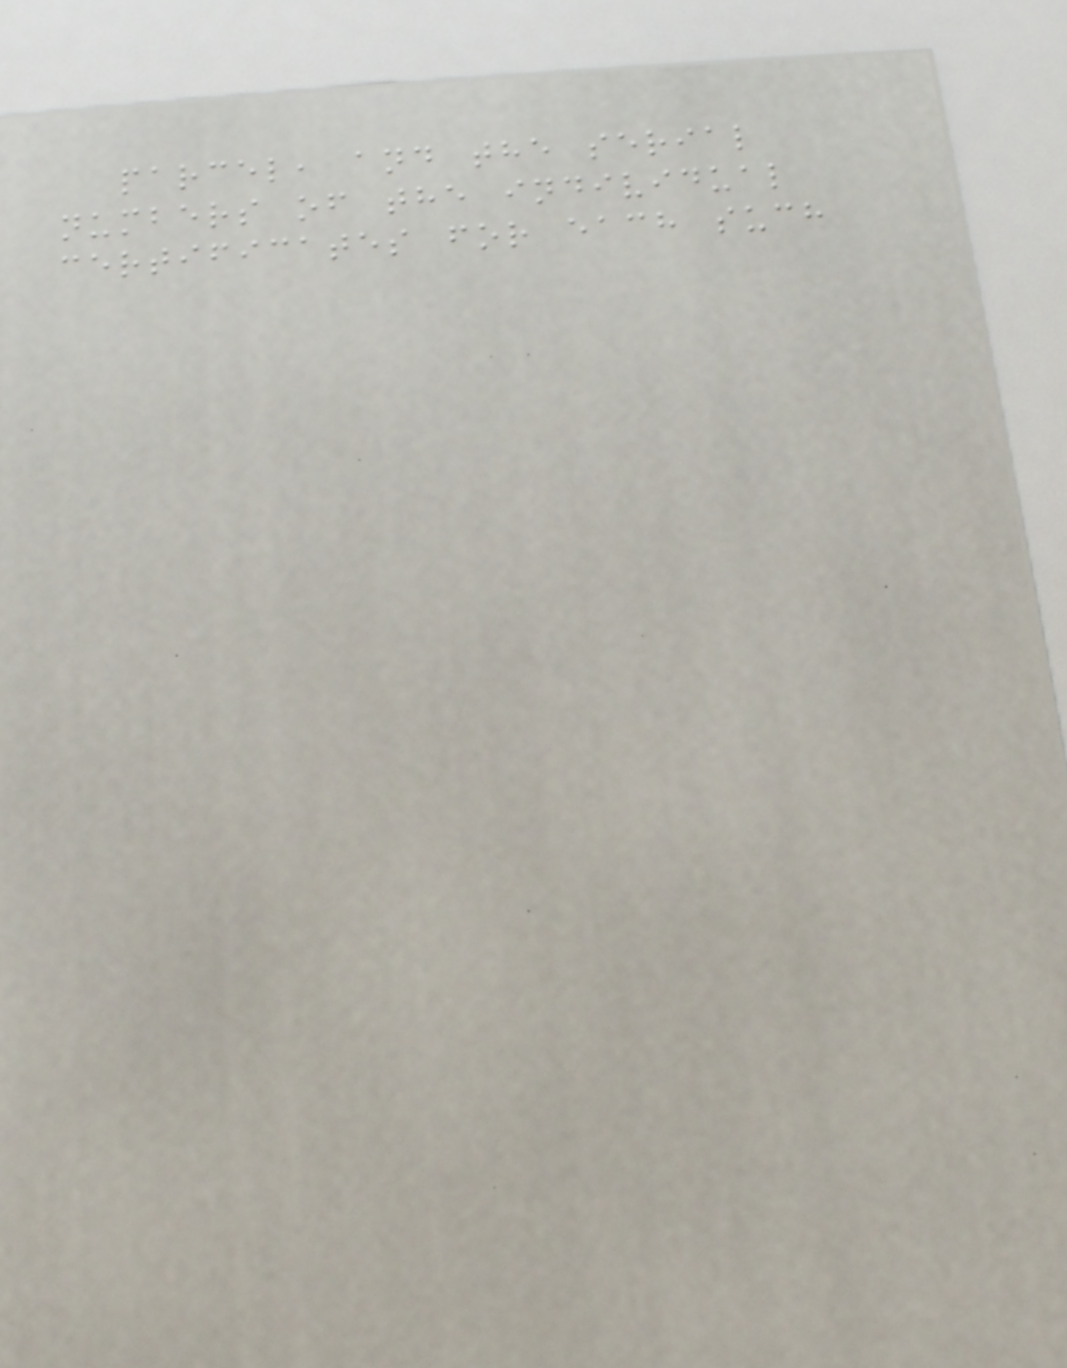parcel, and the serial
numbers of the individual
certificates for each such
